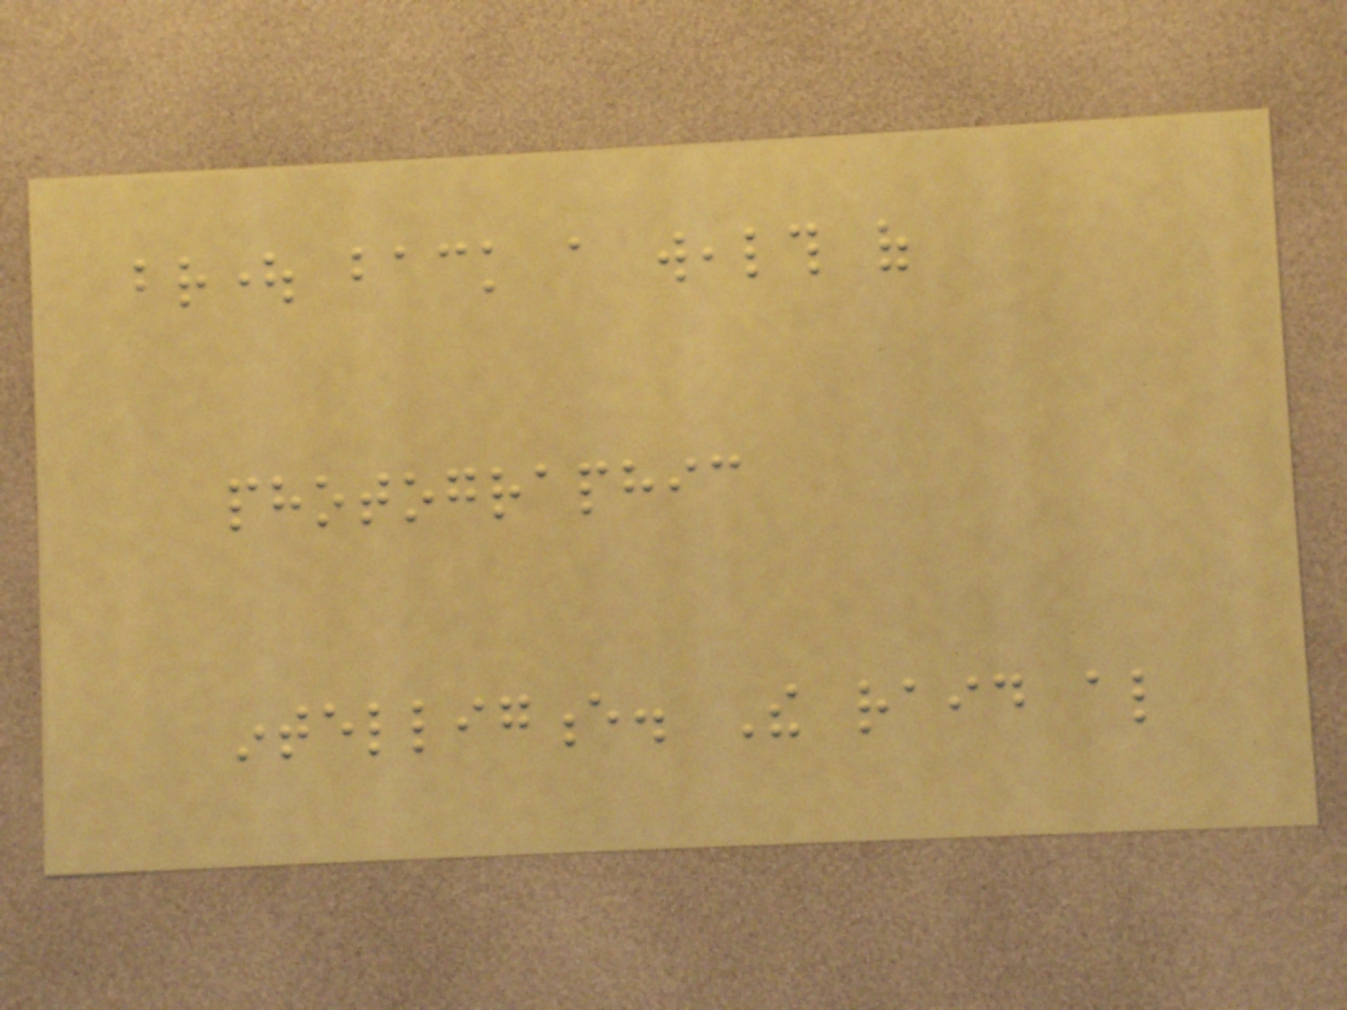brought back a wealth of
photographic
intelligence. The raid also
